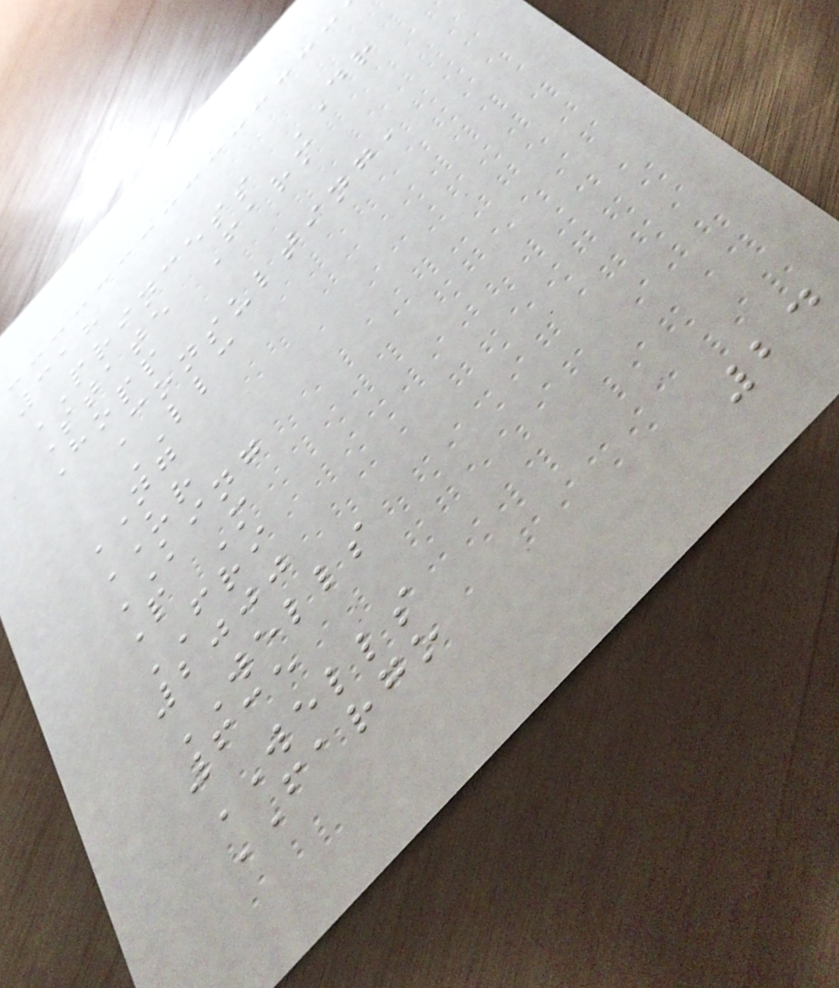318
PRINCESS DR
State Farm
Hopp
Consulting,
LLC
NG
UR
KING
P M
FRI
2000
WELLS
635
WELLS
FARGO
24
